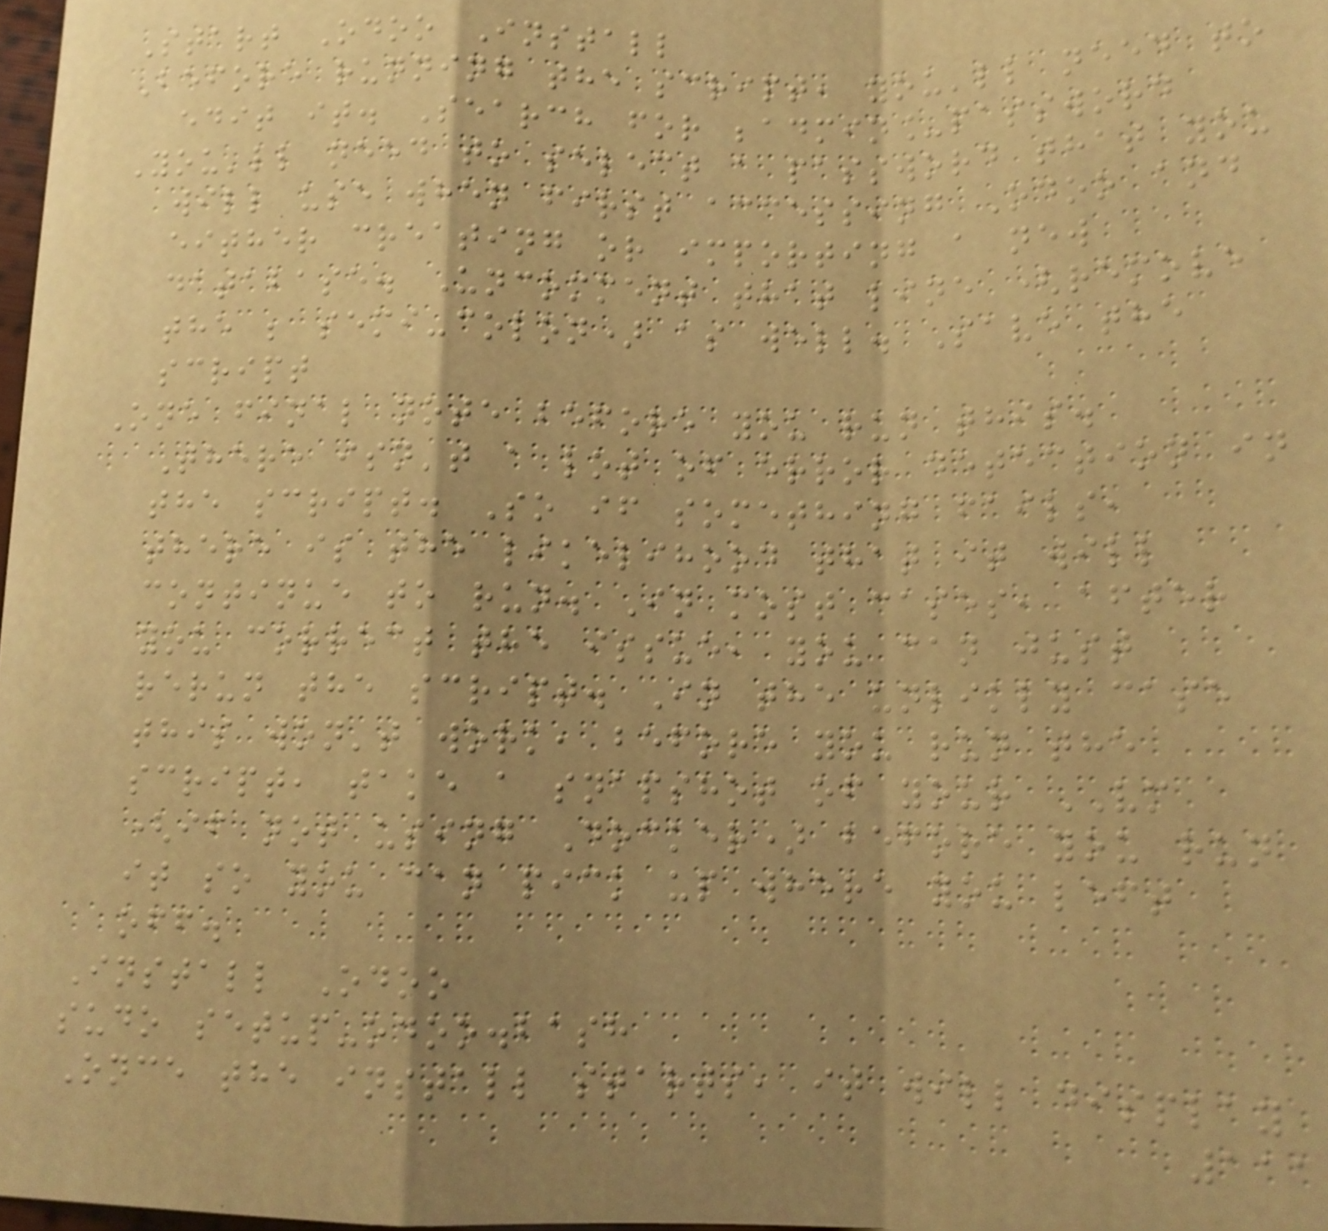Start Odoo Install
Before running the script, you'll need to
edit it. Search for ;admin_password
You'll need to select a password that you
will use when first accessing Odoo and
either creating or importing a new
database. Uncomment that line (remove
the ; semi-colon) as well. Save the
script
One final note before you run this.
There isn't a lot of error detection in
the script. So if something fails,
there is the likelihood that it will
continue to run. In most cases, after
you correct the issue, you can just
rerun the script. In the unlikly case
this won't work, before you run the
script, take a snapshot of your VM
(if not using Docker) before you run
it so you can pick up where you left
off.
Install Odoo
sudo setup-odoo.bash
Once the install starts, it will display
111
